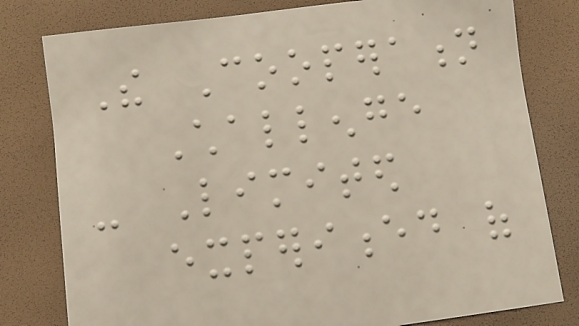The Cooperation
Challenge
- Limited
experienced of
